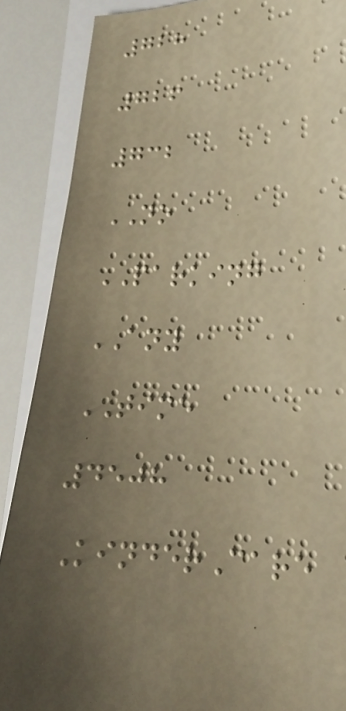728
726
732
NO
PARKING
ANY
TIME
4508
KinderCare
